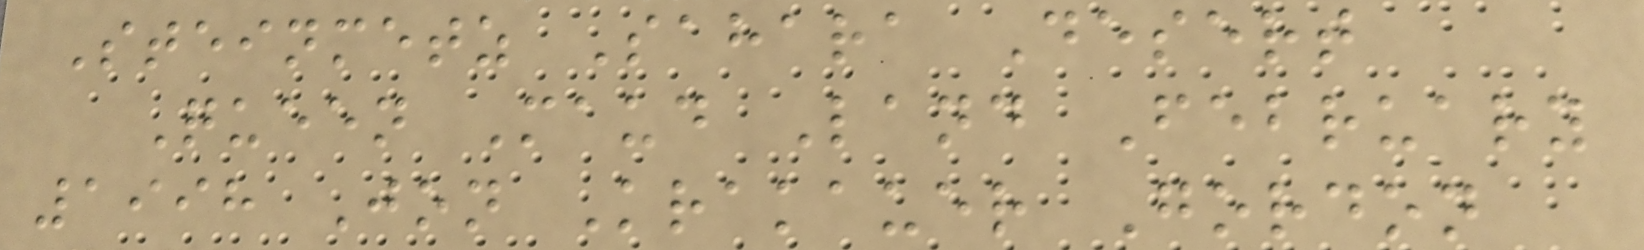Steinmetz Sahara Desert
Queen Maud Land February
1998 Jon Krakauer Gordon
